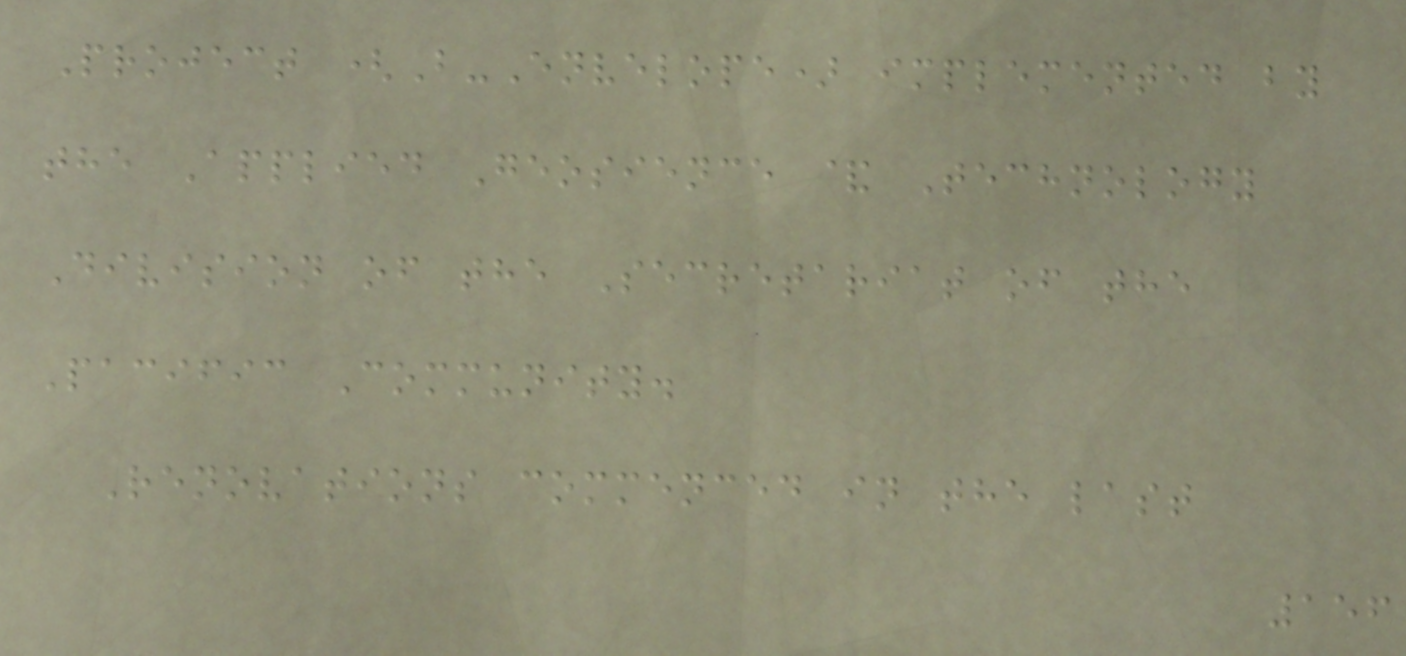Project (B-Envelope) implemented by
the Applied Geosience & Technology
Division of the Secretariat of the
Pacific Community.
Renovations commenced in the last
156
